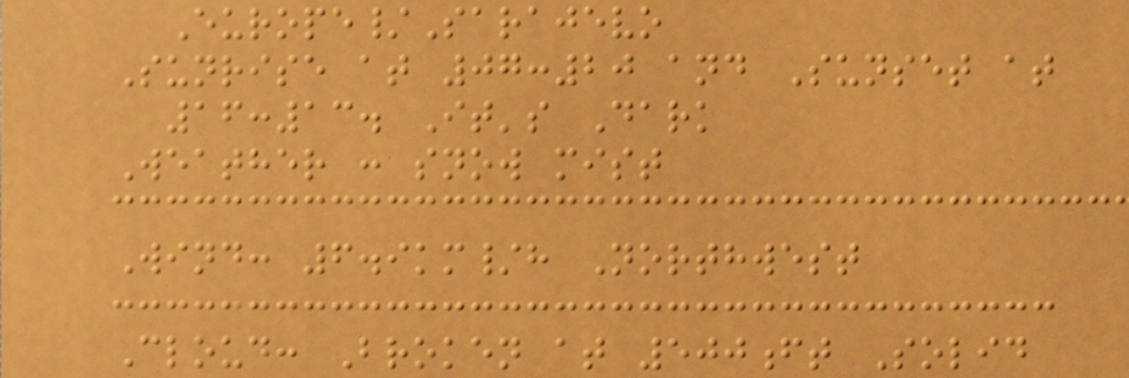Europe/Sarajevo
Sunrise at 07:20 and Sunset at
16:13. It's Dark
Weather : snow mist
Wind: 6.9km/h Northwest
Cloud: Broken at 500ft Solid
